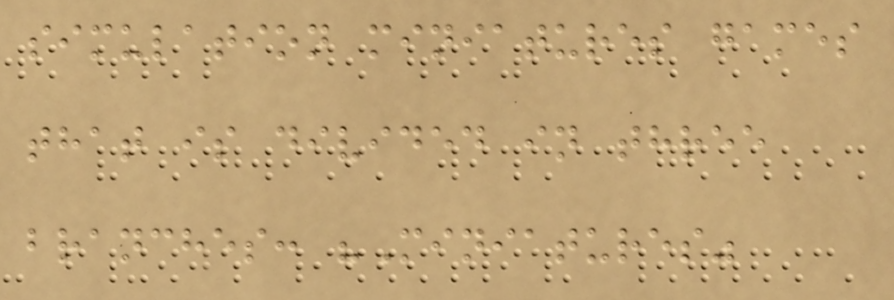simulation miniatures games
that is divided in three
branches: "Miniatures"
